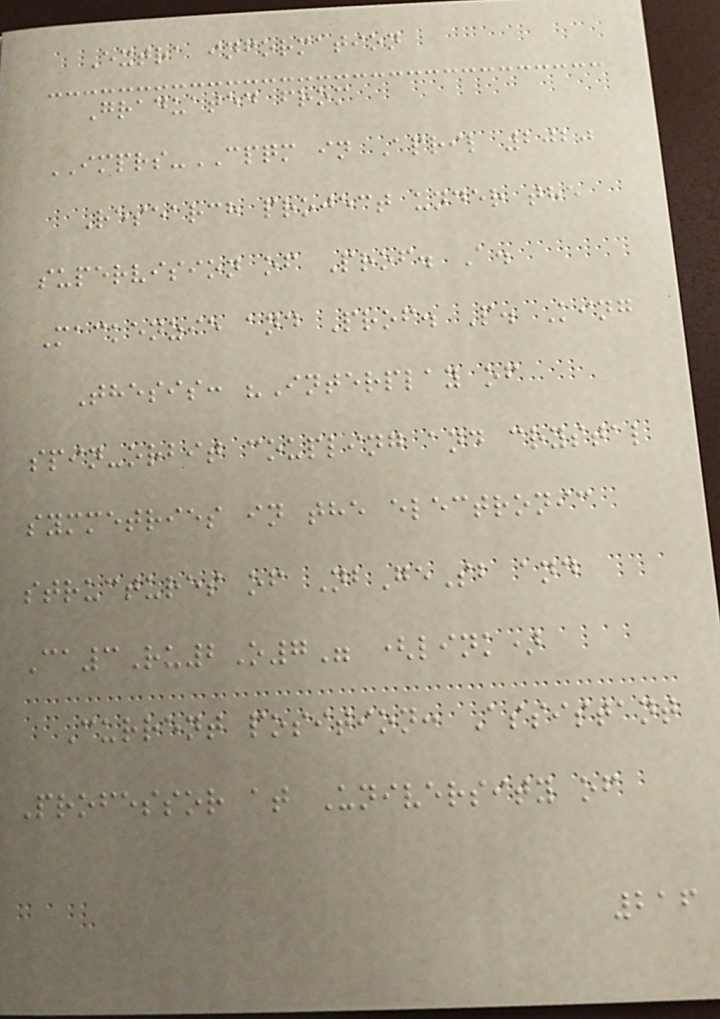Extra information
Graduated from
IMPRS-CPQM in April 2020
Research project under the
supervision of Prof. A.
Mackenzie and Prof. P. King
Thesis: "Interplay of
spin-orbit coupling and crystal
symmetries in the electronic
structures of NbGeSb and
Ca3Ru2O7" (link)
Current position: Assistant
Professor at University of
216
